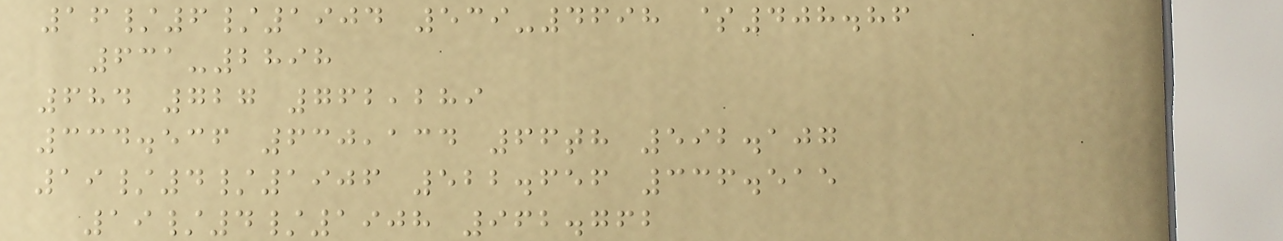16/6/1904 539-4698 $408.86
631-2898
684 727 762,289
334.536 630,134 66th 592.107
19/4/1906 522.656 336.515
19/4/1908 962.762
